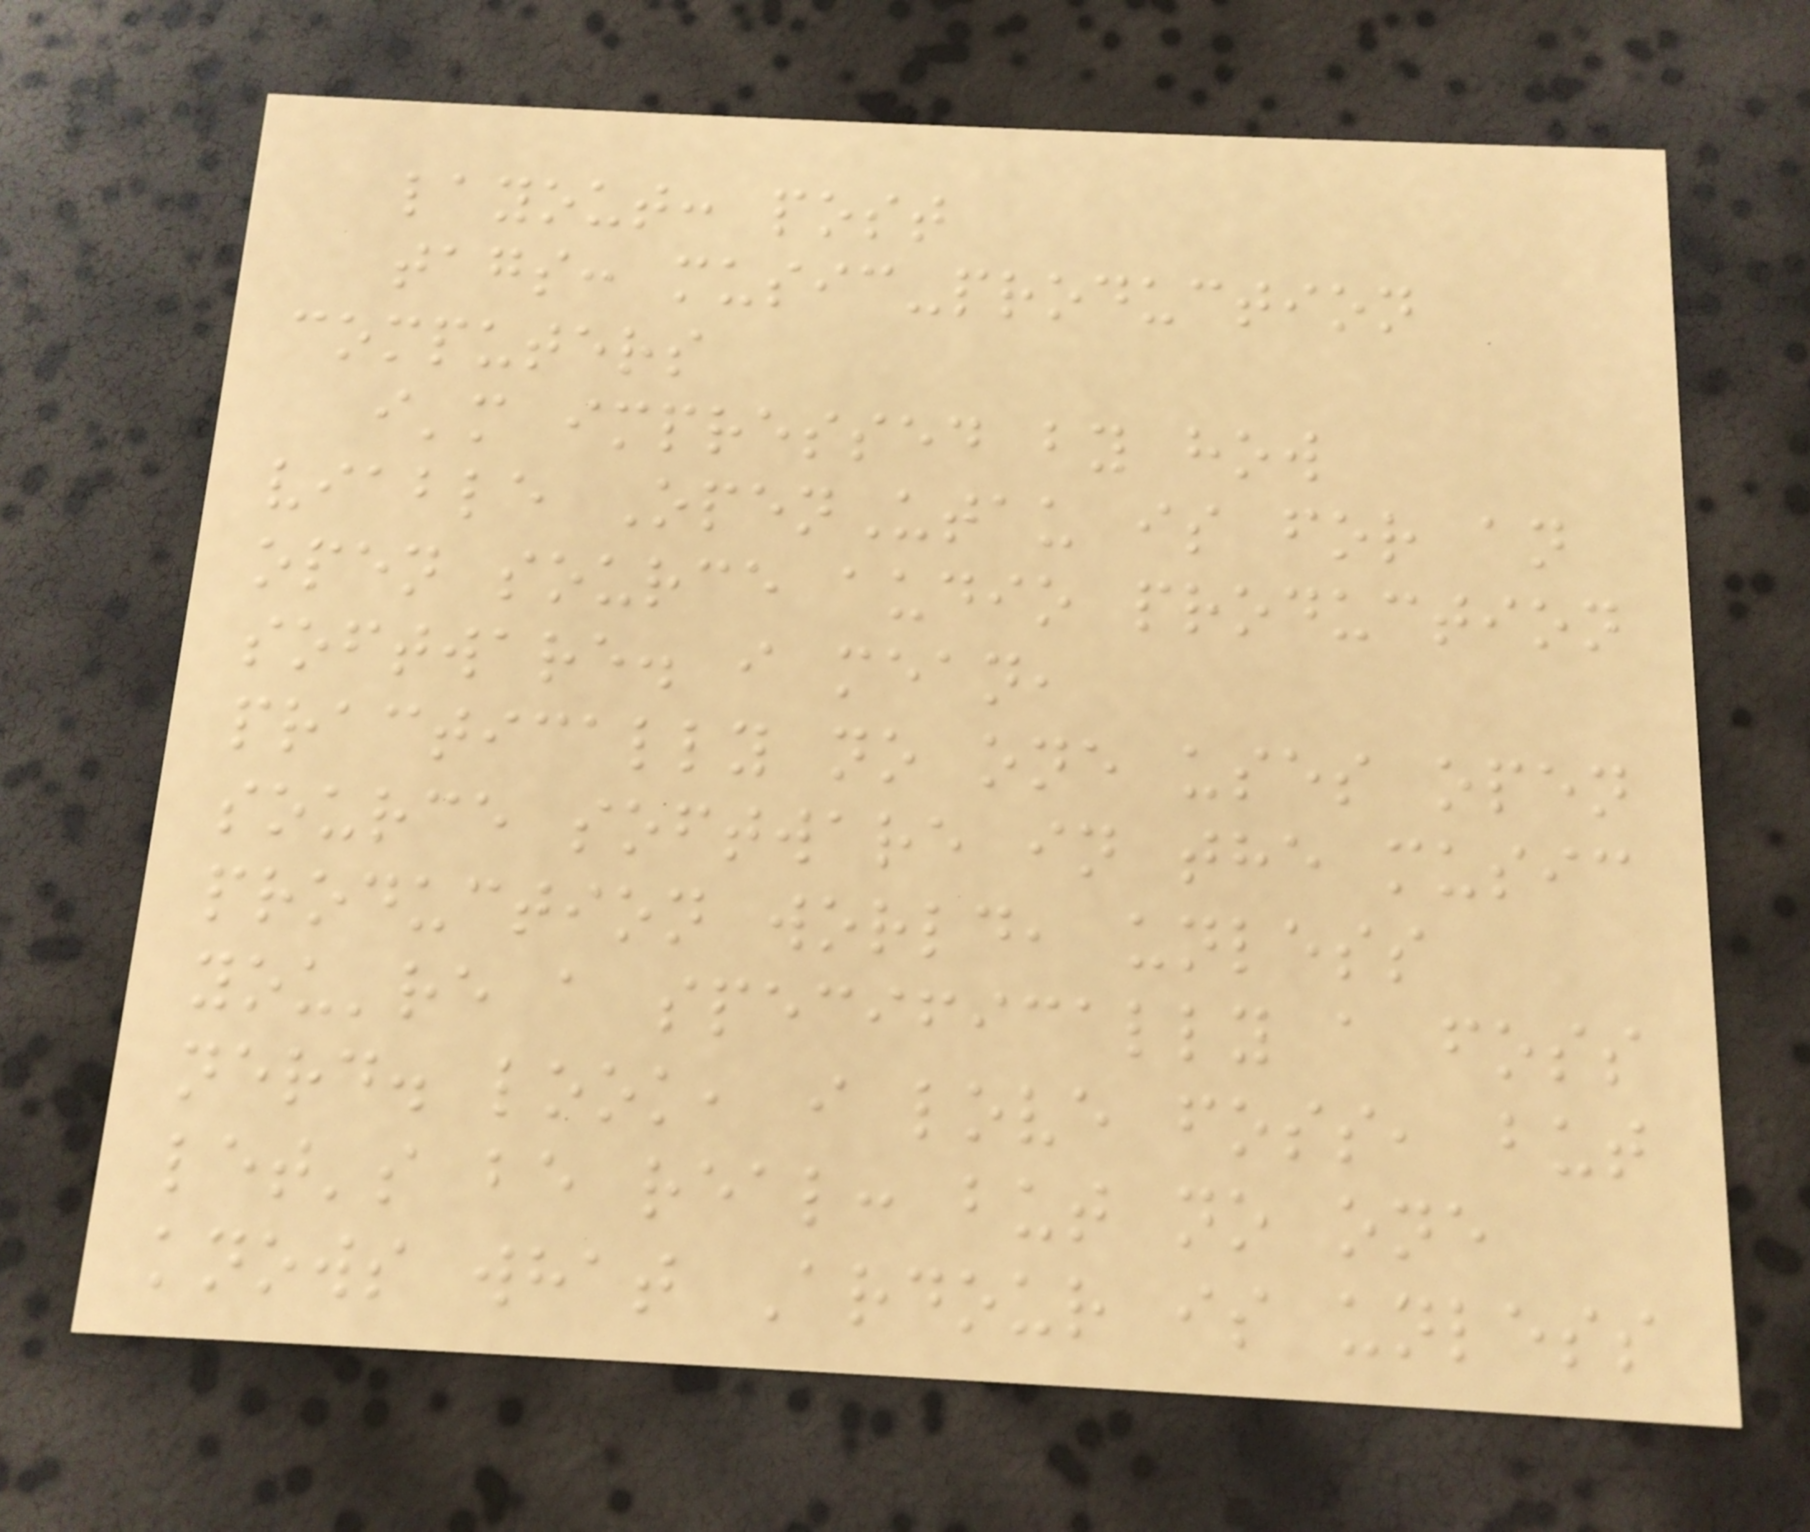layout: post
tags: music-production
computers
i'm impressed by how
viable OpenUtau is for an
open source audio production
software. i mean,
practically no one uses open
source software in the music
production world, unless
you're a specifically a foss
nerd. look, i love foss, but
let's be real: but no one
knows what Ardour is unless
